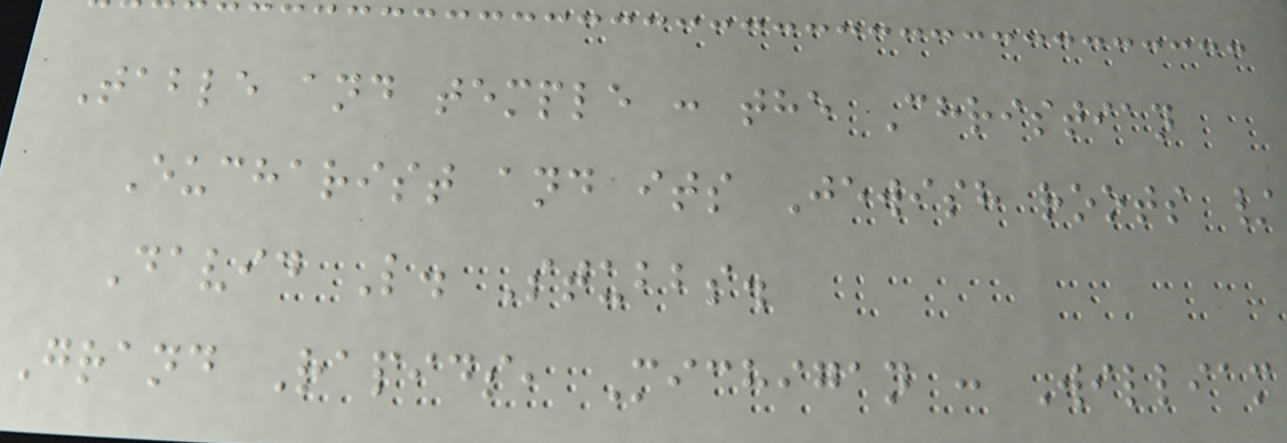Table and temple : the Christian
Eucharist and its Jewish roots /
David L. Stubbs.
Grand Rapids, Michigan : William
